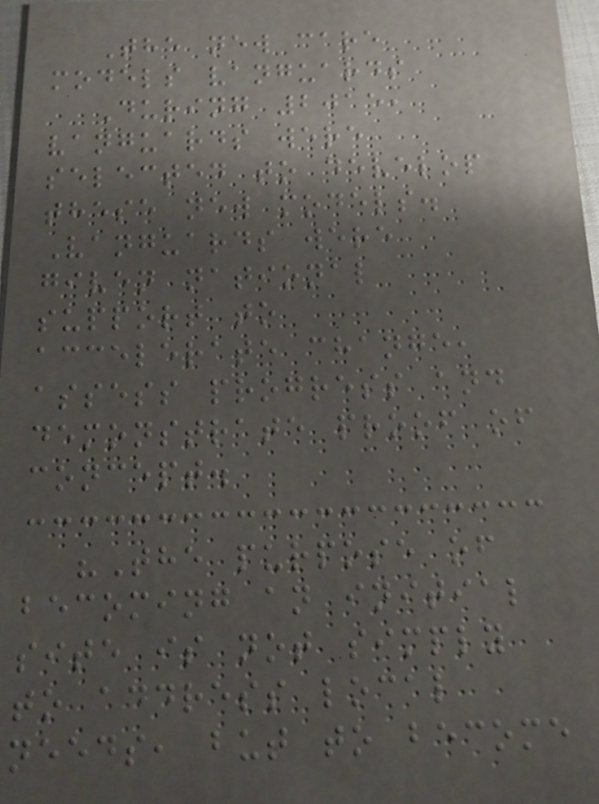The new care
models vanguards
During 2015,
vanguards were
selected to develop
these new models.
Vanguards were
given national
support to
accelerate change,
assess progress and
demonstrate proof of
concept.
"The purpose of
becoming an initial
site is not simply
to address local
needs, but to become
